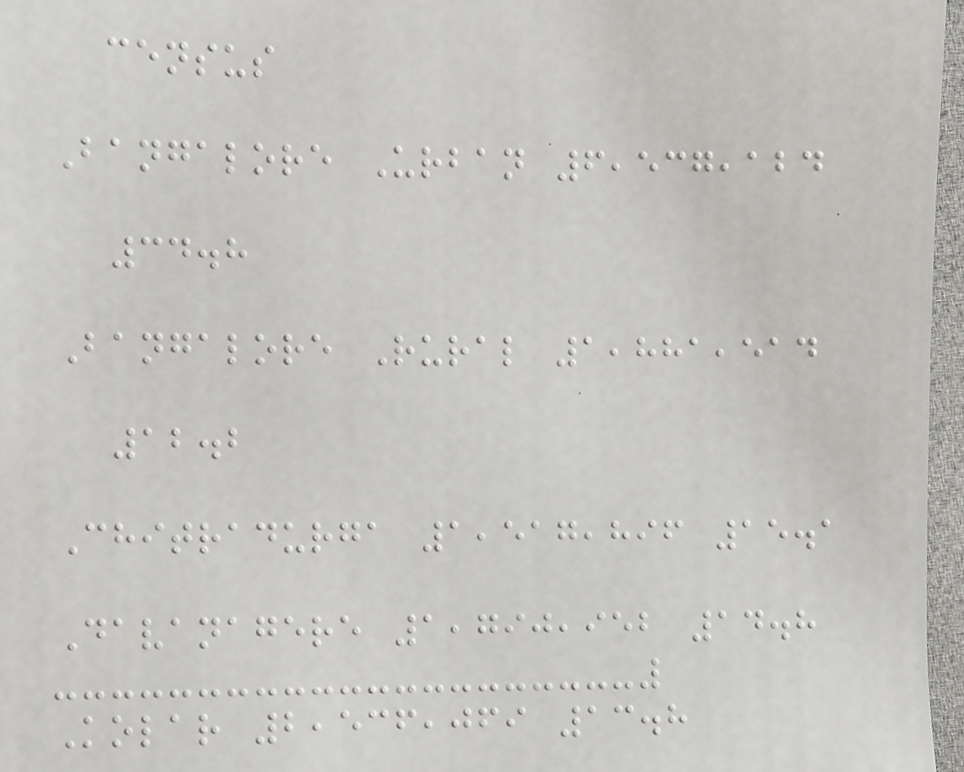census
Bangalore Urban 6,537,124
34.8
Bangalore Rural 1,881,514
12.2
Chitradurga 1,517,896 15.1
Davanagere 1,790,952 14.8
Kolar 2,536,069 13.8
